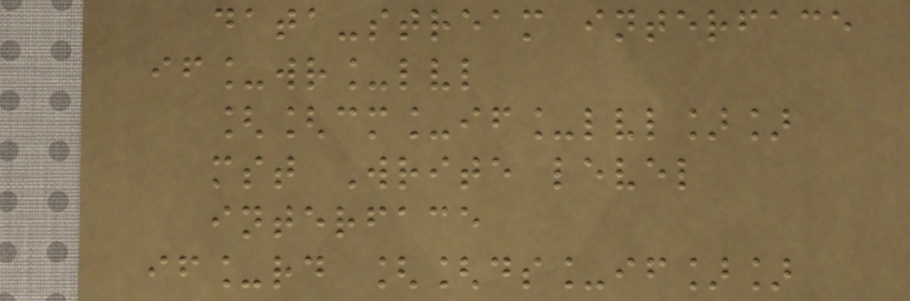data-stream interface
if_wr_lvl
[[cm_if_lvl]]
mst Write level
interface
if_rd [[ds_if]]
